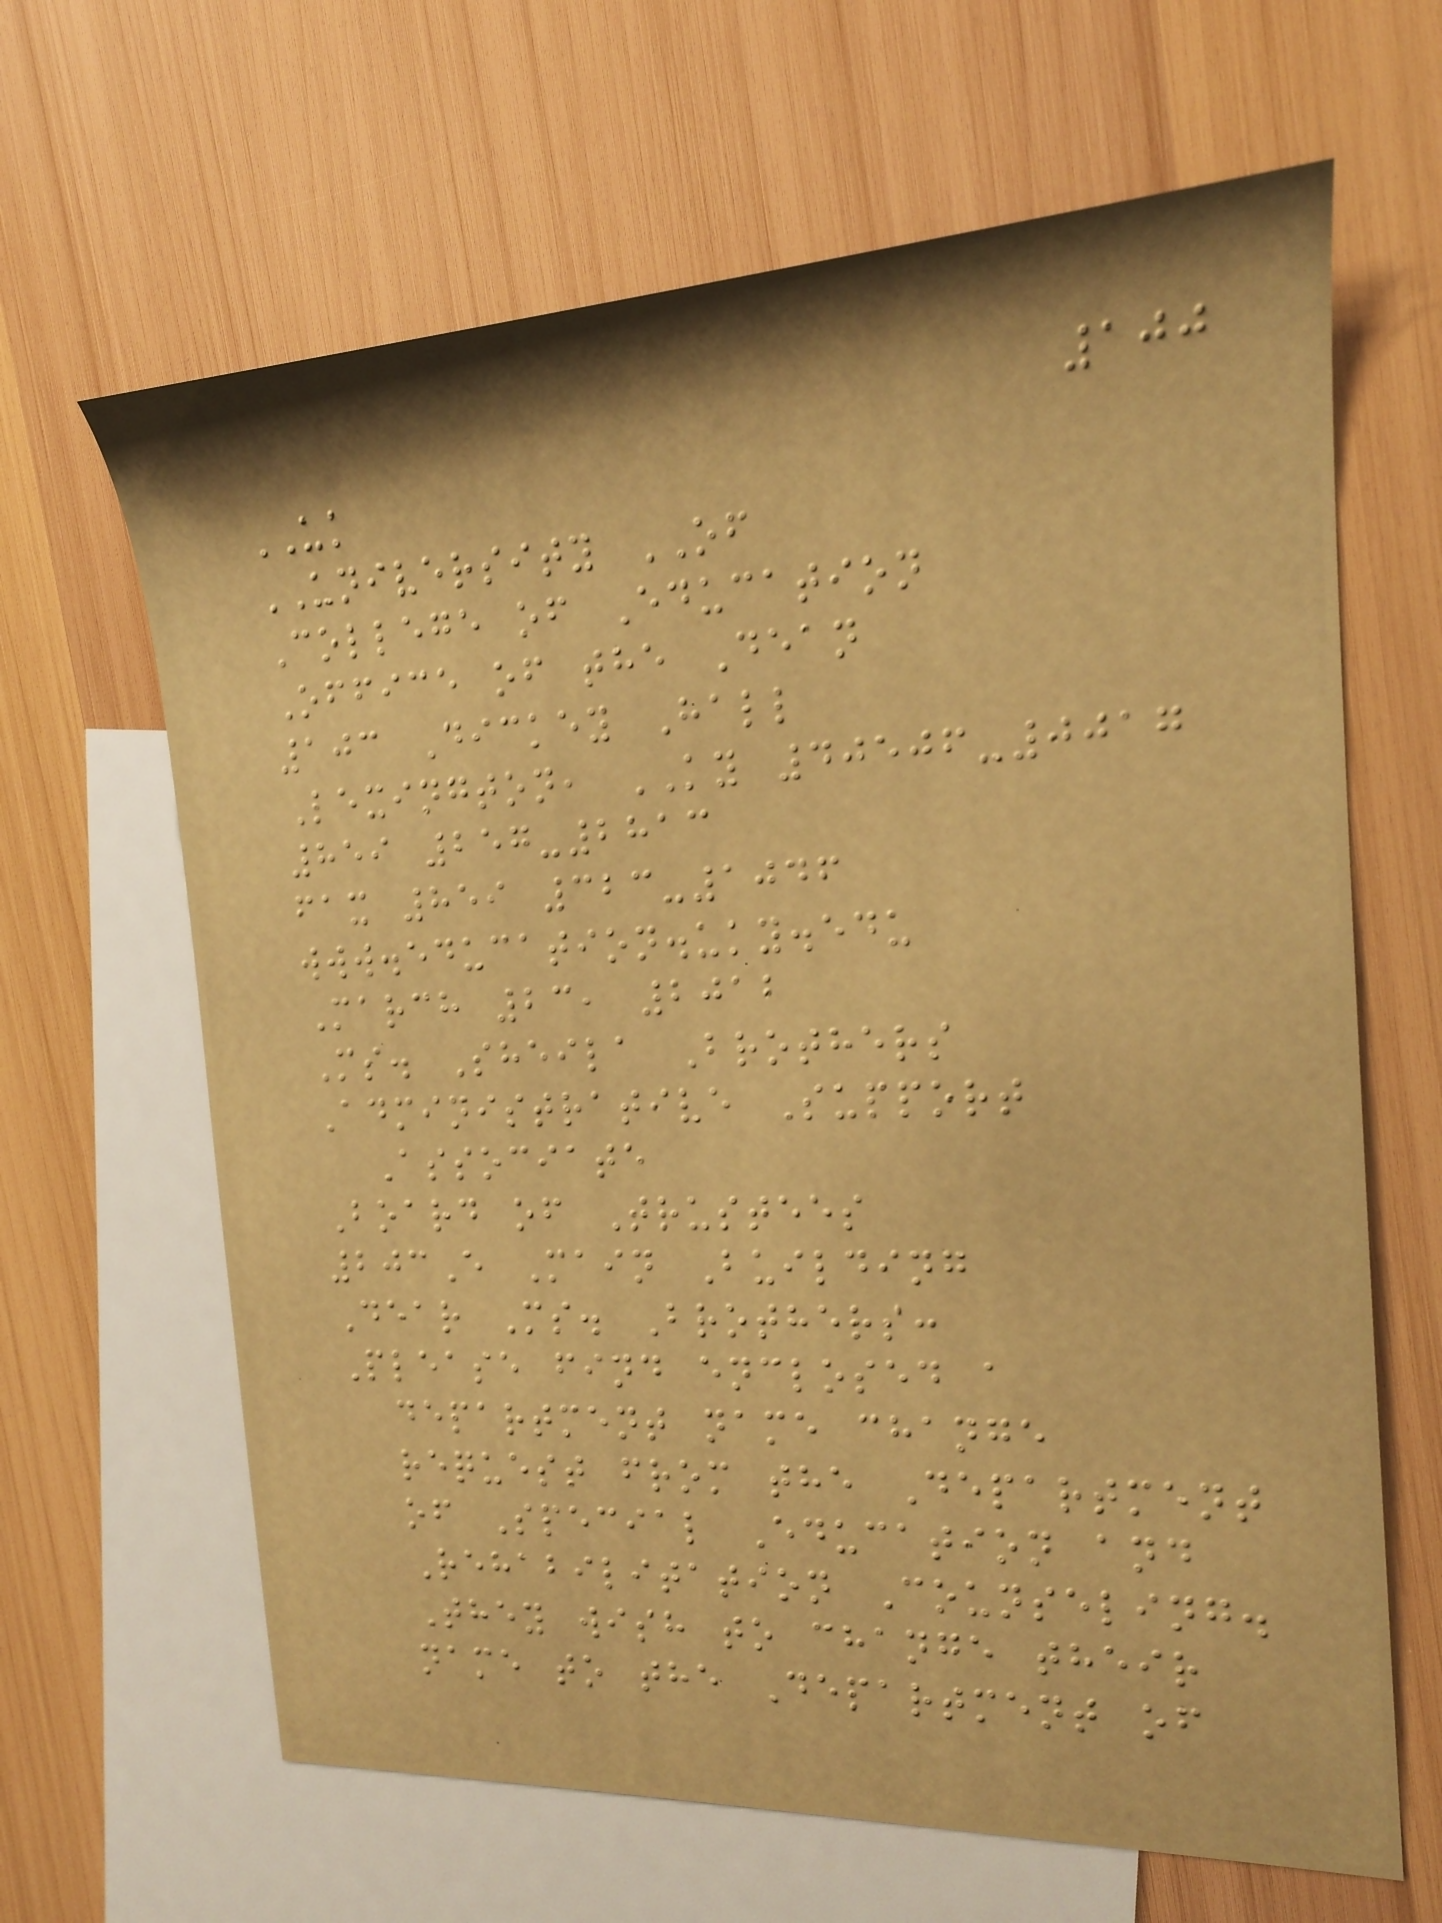100
UK
UNIVERSITY OF
College of Education
Office of the Dean
103 Dickey Hall
Lexington, KY 40506-0017
859 257-2813
fax 859 323-1046
www.education.uky.edu
March 23, 2012
Ms. Sheila Brothers
Administrative Support
Associate
Board of Trustees
203E Main Building
Dear Ms. Brothers:
Please find enclosed a
department name change
request from the Department
of Special Education and
Rehabilitation Counseling.
They wish to change their
name to the Department of
